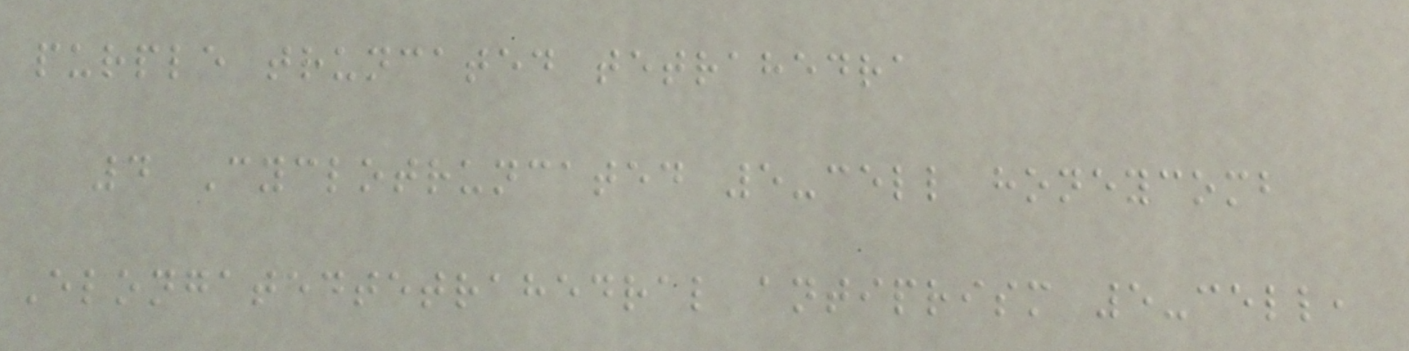purple truncated tetrahedra
4 Cyclotruncated 5-cell honeycomb
Elongatedtetrahedral antiprism 5-cell,
